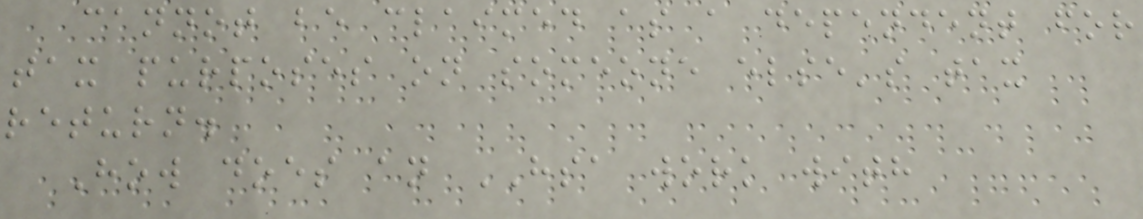cannot be claimed as a dependent for
tax purposes on someone else's tax
return.
How does an HSA work with
